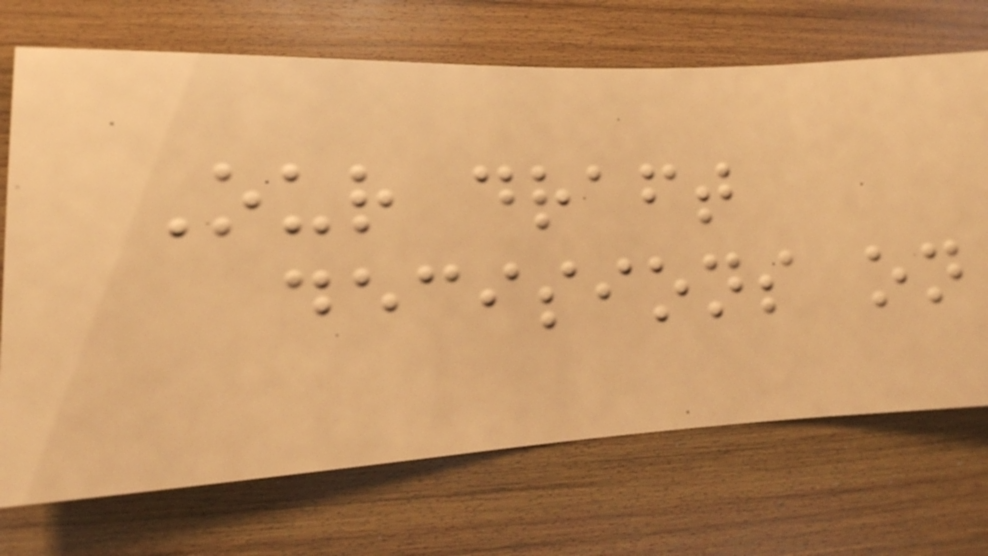Our draft
decisions on
